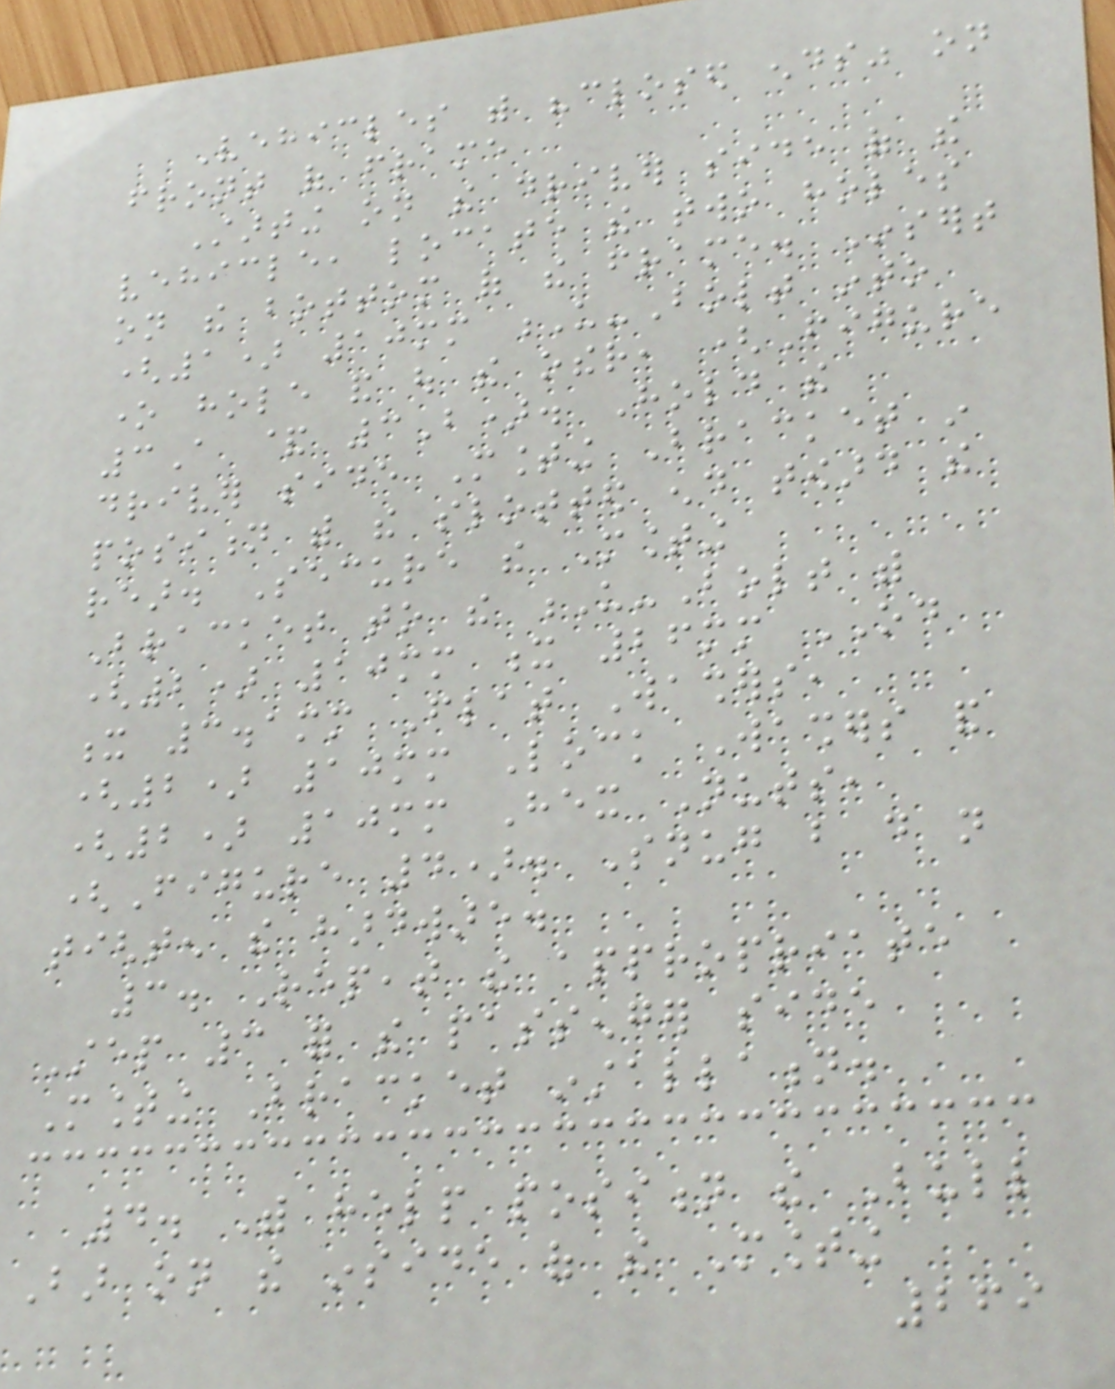Vehicles with "closed ends" on
front of frame
Starting on the driver side of the
vehicle, locate the two holes
on the bottom of the frame. Insert
(1) 10mm U-Bolt into
one hole and out the other, (Figure
3A & 3B). Hold the
driver side Mounting Bracket in
position with the slotted end toward the
rear. Secure the Mounting
Bracket to the U-Bolt with
(2) 10mm x 26mm OD
x 3.1mm Flat Washers,
(2) 10mm Lock Washers and
(2) 10mm Hex Nuts,
(Figure 4). Snug but do not
tighten the hardware.
3. Repeat the appropriate
Step 3 for the passenger side
Mounting Bracket installation.
4. With help position the Bull
Bar on the inside of the Mounting
269
